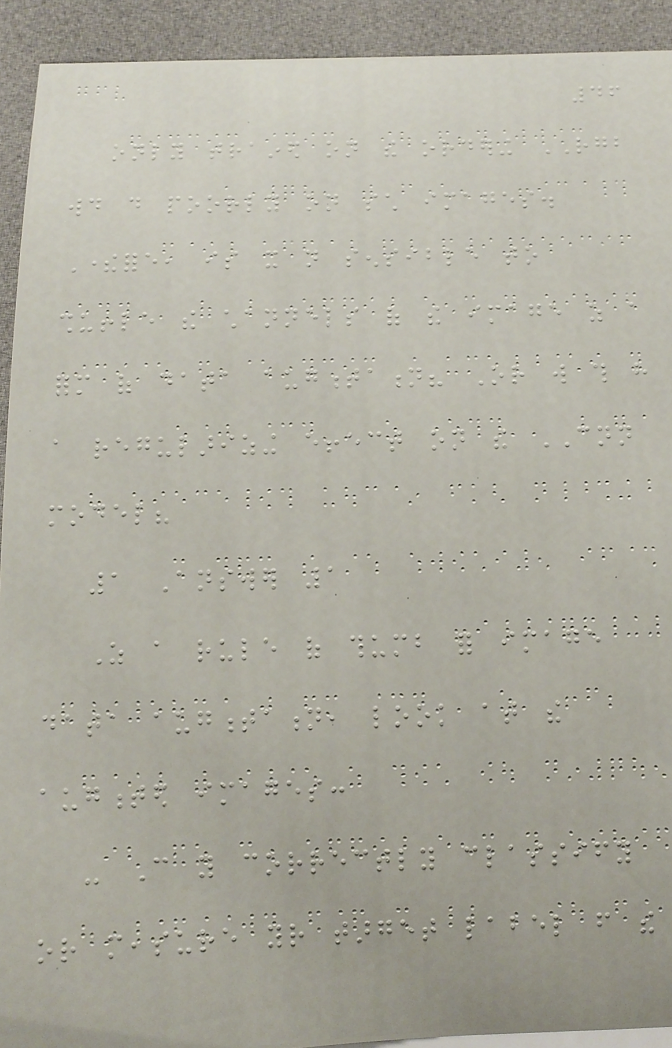46
only trained on the ordering RGB
would do poorly on such images.
Therefore, is it not sensible to
shuffle the channels of the image as a
form of data augmentation? Or will this have
a regularizing effect on the CNN
model?
1 Answer 1
As a rule of thumb for image
data augmentation, look at the
augmented images:
- Can you correctly classify
or measure your target label from the
